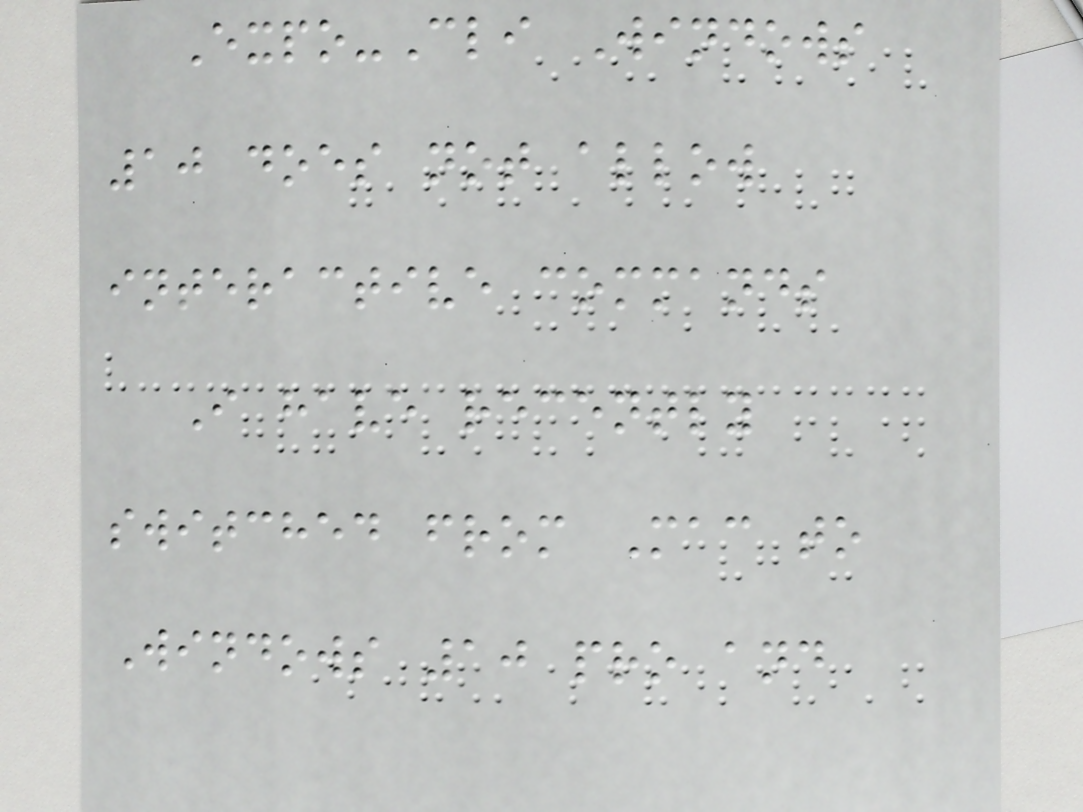Expo-Cli Windows
10 does not allow
interactive commands
I have recently
switched from Mac to
Windows 10 pro and
